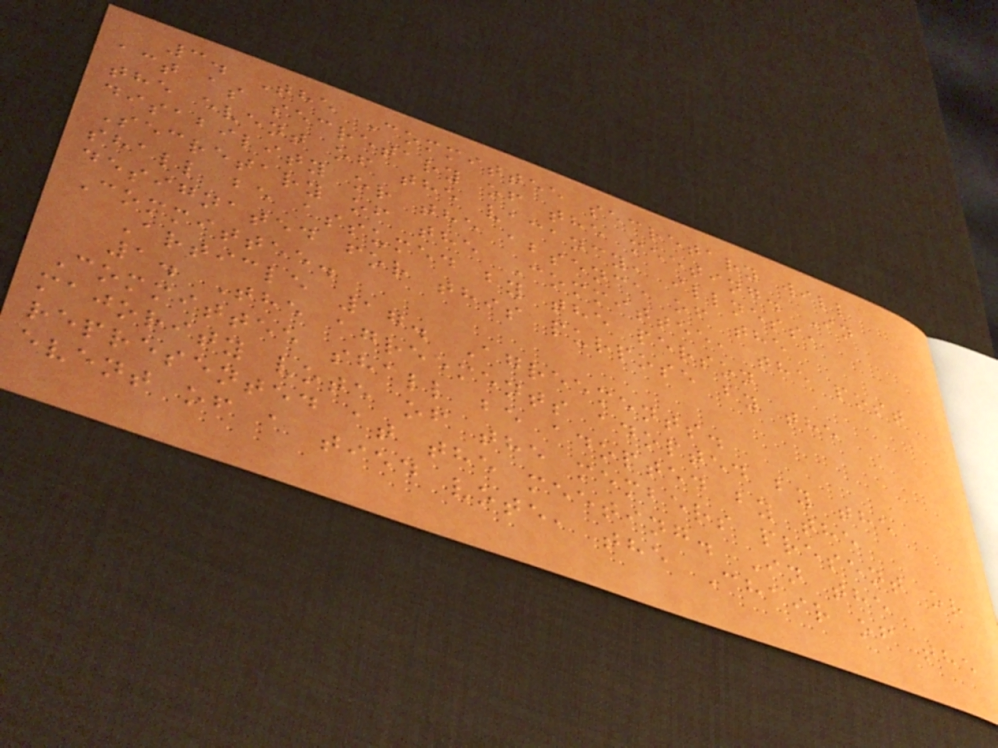3. The Committee secretary will
act as secretary of the meeting. In
the event of the vacancy, illness,
disability or the absence of the
Secretary of the Committee, the post
shall be assumed by the person
designated for this purpose by the
Committee.
Article 17. Agreements.
1. The agreements adopted by the
Committee shall be adopted by the
majority vote of the members present or
represented at the meeting. In the
event of a tied vote, the Chair of the
